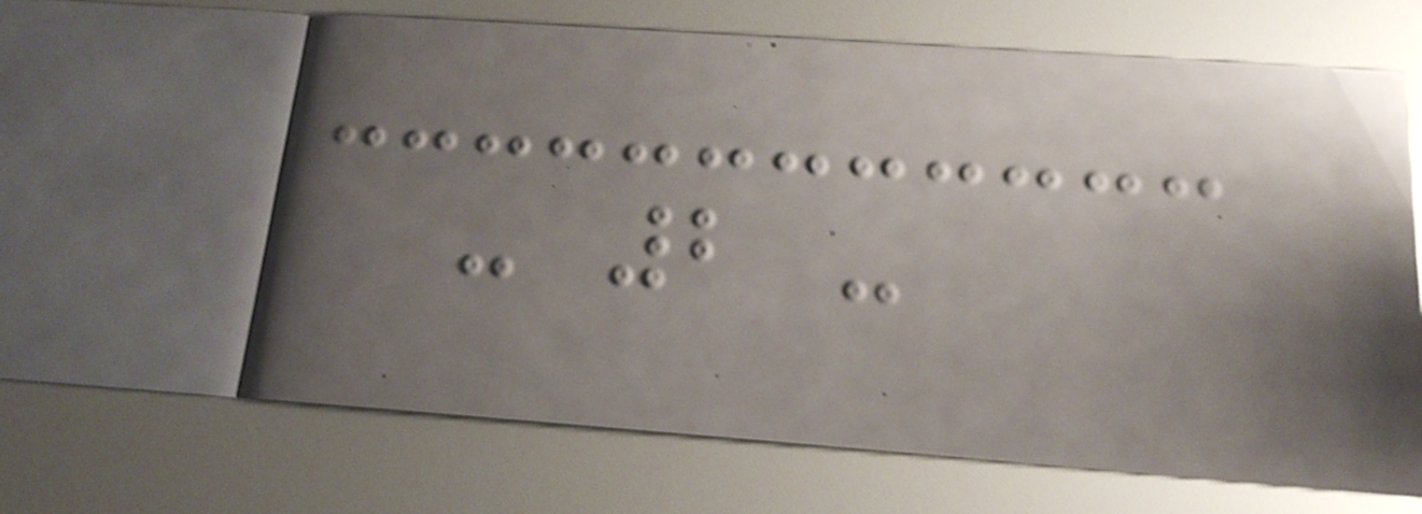- 2 -
